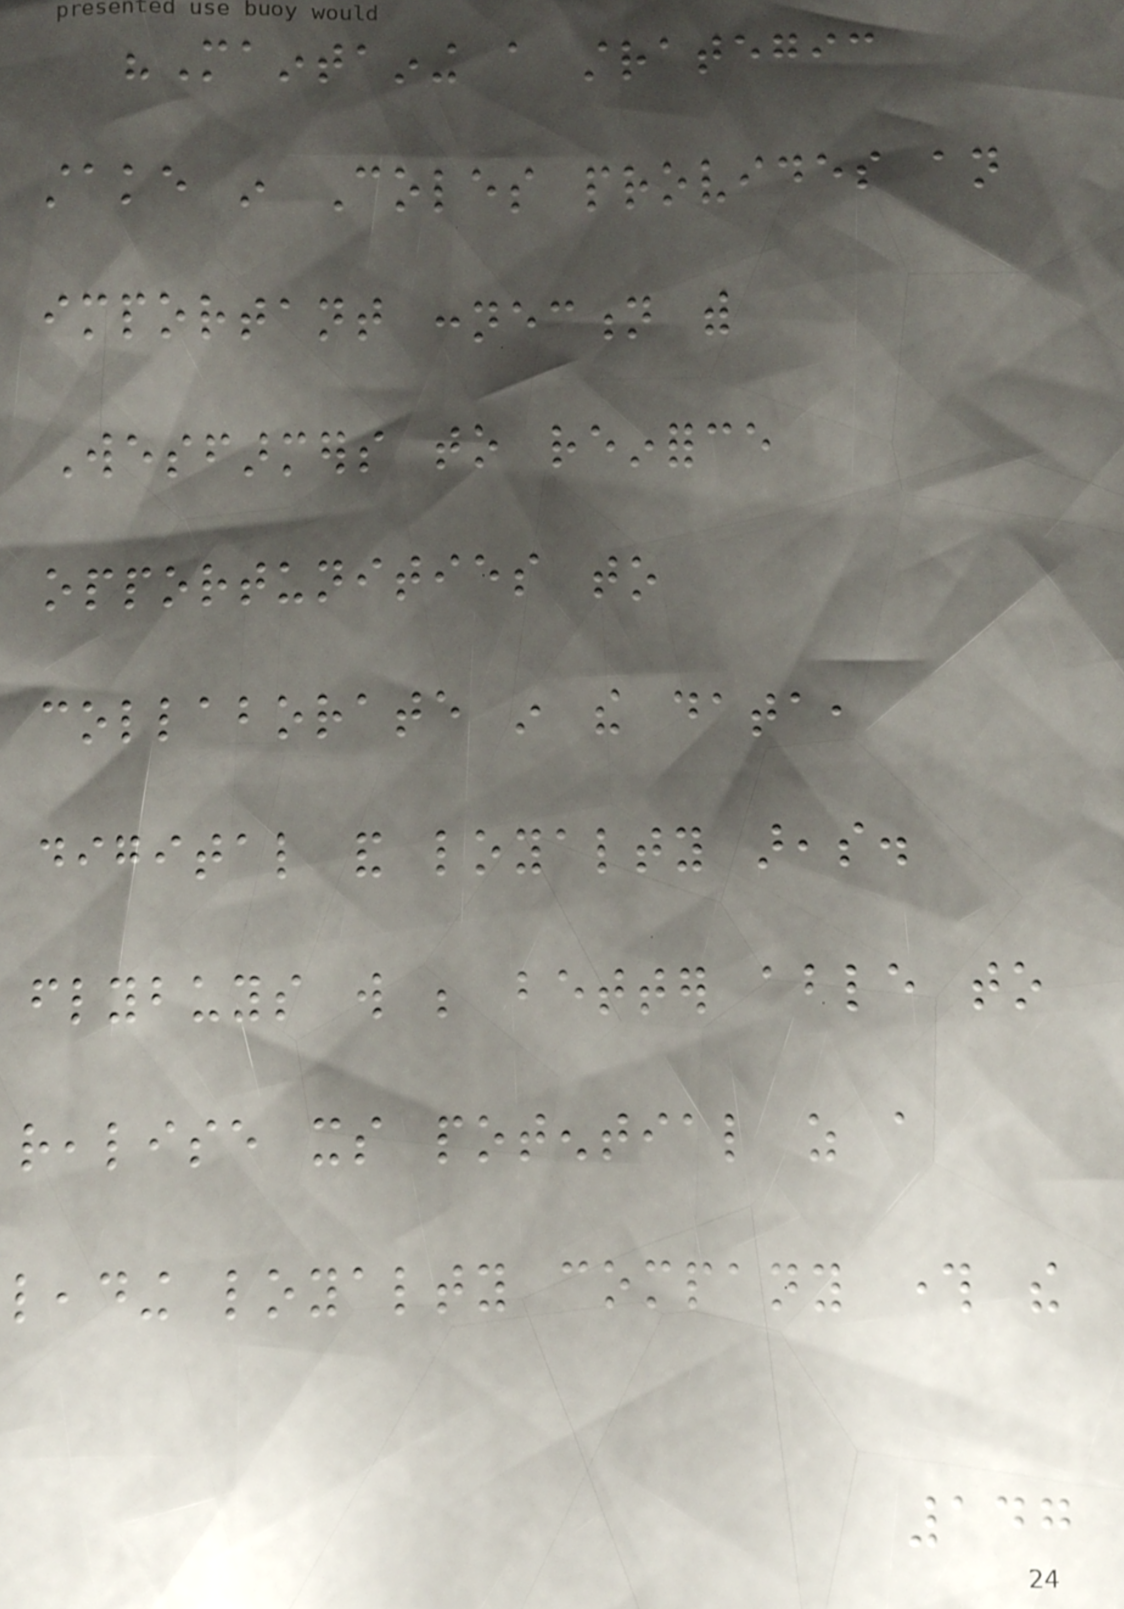"Maintaining a strategic
stake in Coles provides an
important connection with
Wesfarmers to reinforce
opportunities to
collaborate in the data,
digital and loyalty areas.
flybuys will be better able to
realise its potential as a
leading loyalty company through the
147
